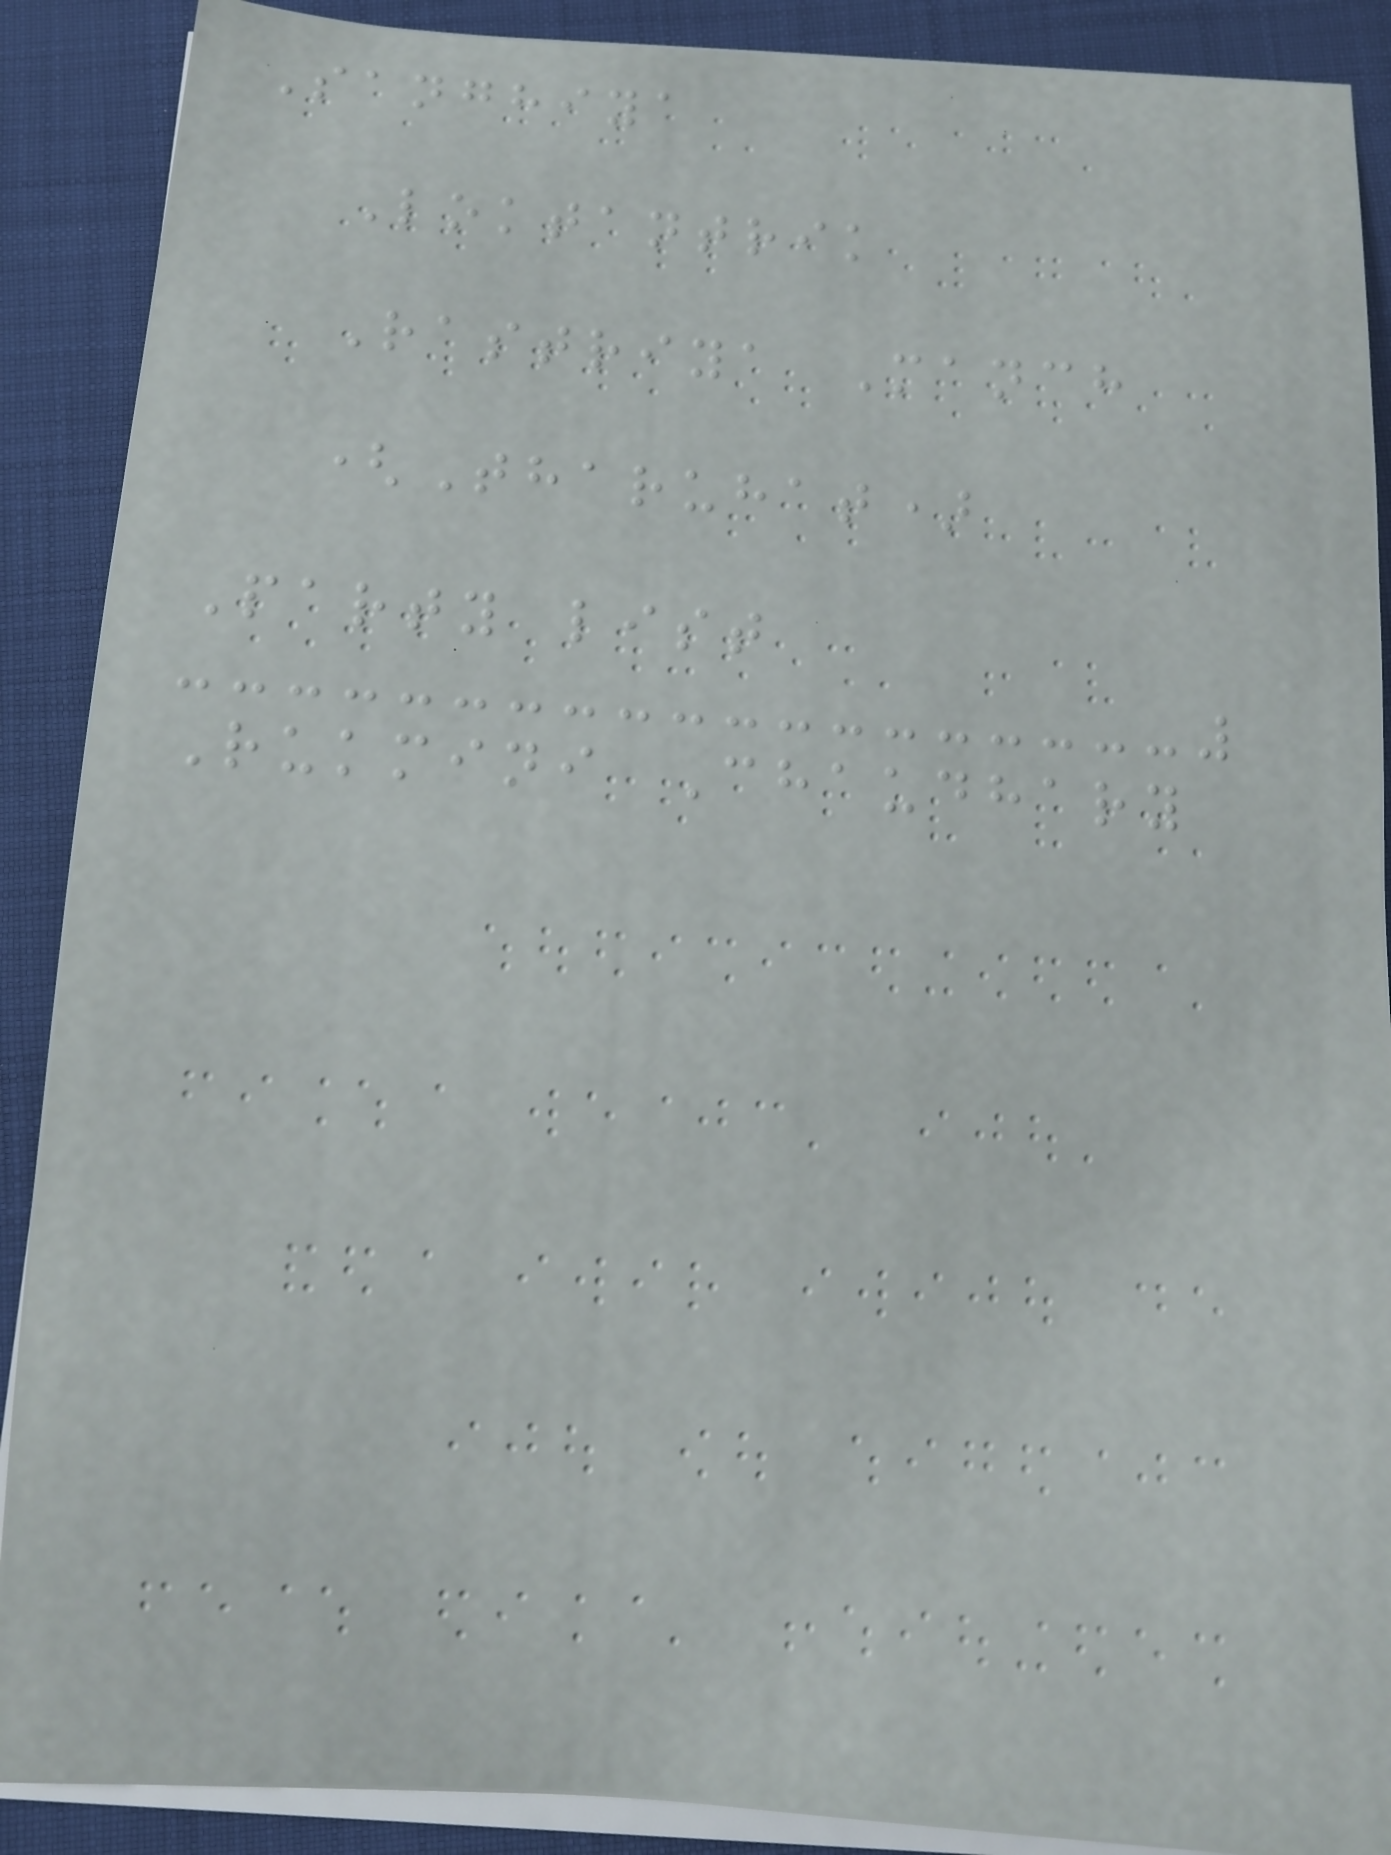Sanghiya
Loktantrik
Rastriya Manch
(Tharuhat)
Party list
Rukmini Chaudhary
